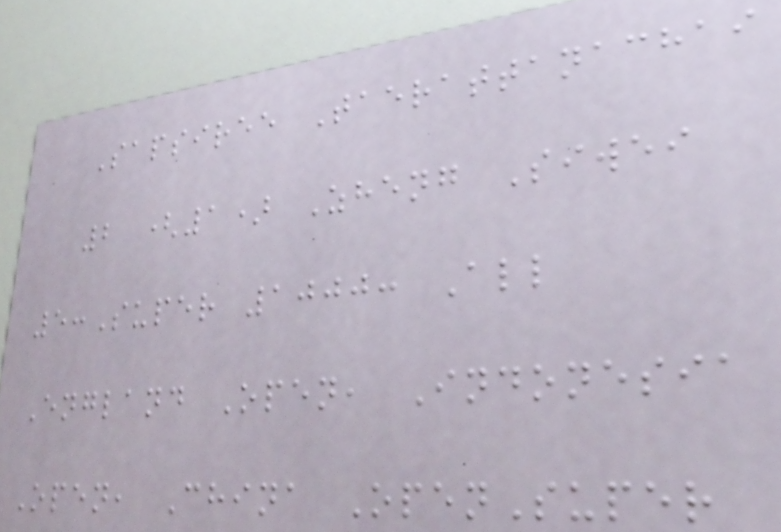Sapsiree Taerattanachai
2 (1) Zheng Siwei
5:Super 1000: All
England Open, Indonesia
Open, China OpenSuper
